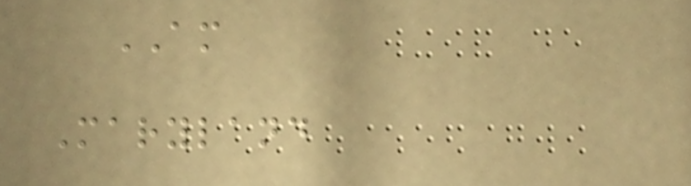AM
Maryland
